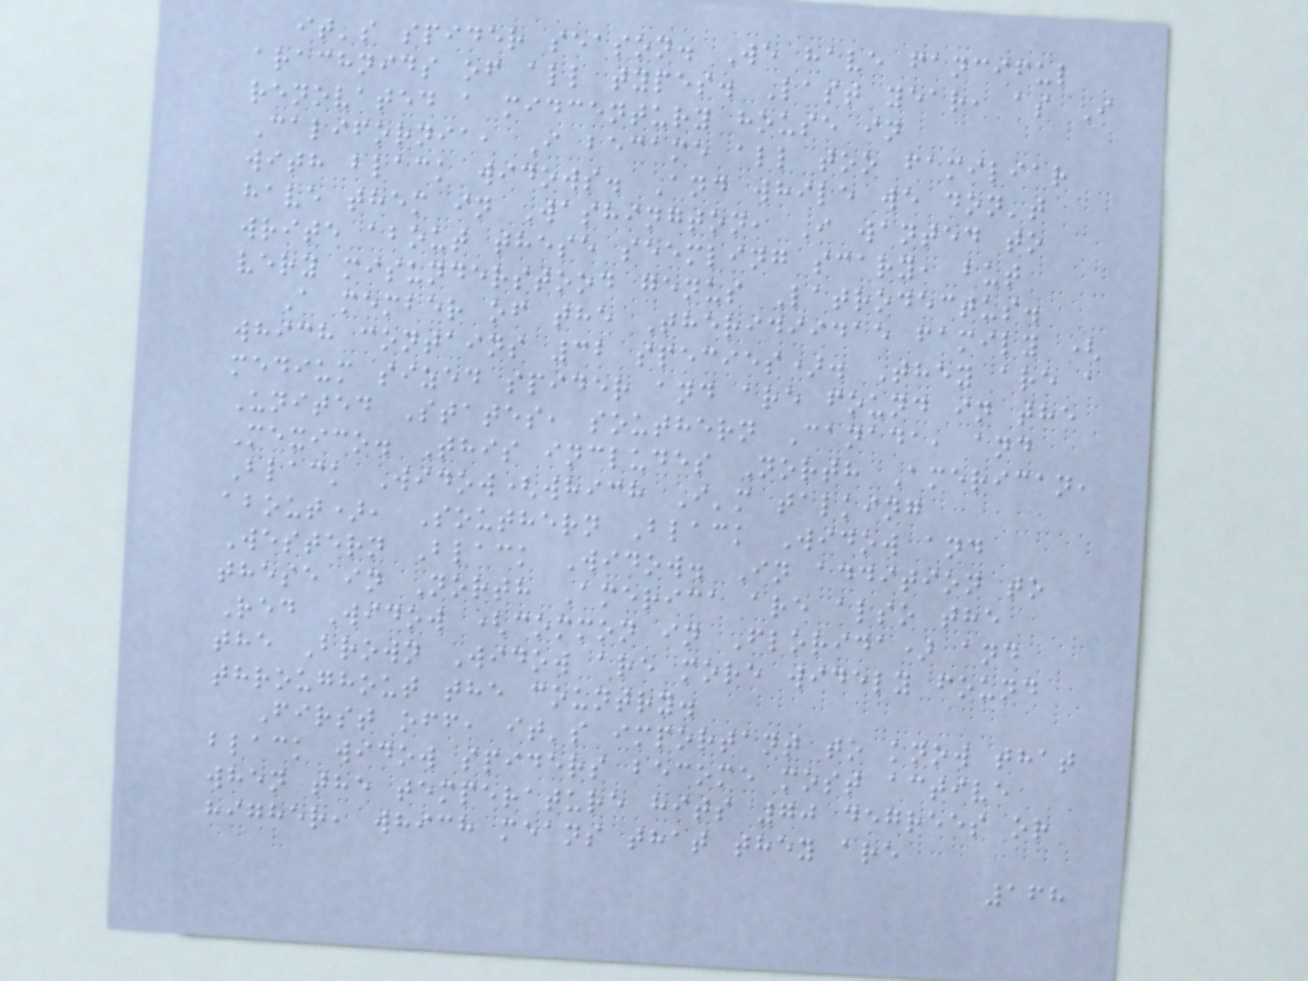it's spider season. We have fanciful
arachnids of all types. Last year, as I
renovated a midcentury house in
California, I became all too familiar
with black widows. And while we don't
have them in Washington, I wanted to
write about these seemling scary, but
very misunderstood genus Latrodectus.
A member of the Theridiidae family (
which contains 32 species). They are a
medium sized spider and are found in the
United States, southern Canada, and
Mexico. This includes North American,
Black Widow(which I'm talking
about), Southern Black Widow and
Western Black Widow. In addition to
these in North America are also the
Red Widow (common in Florida) and
the Brown Widow are more widely found
throughout the country.
First off, it's important to know that
black widow spiders become most active
when the temperature hits 70 degrees or
higher, which means that they are
168
